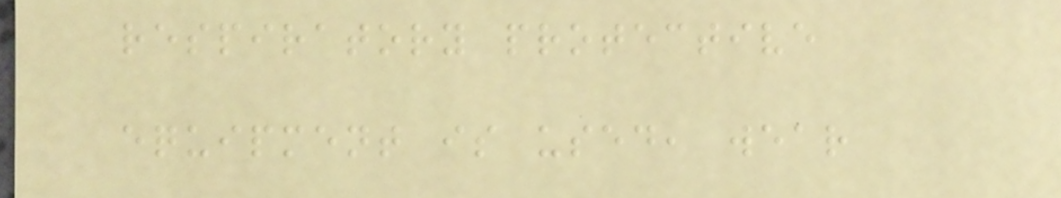respiratory protective
equipment is used, wear
